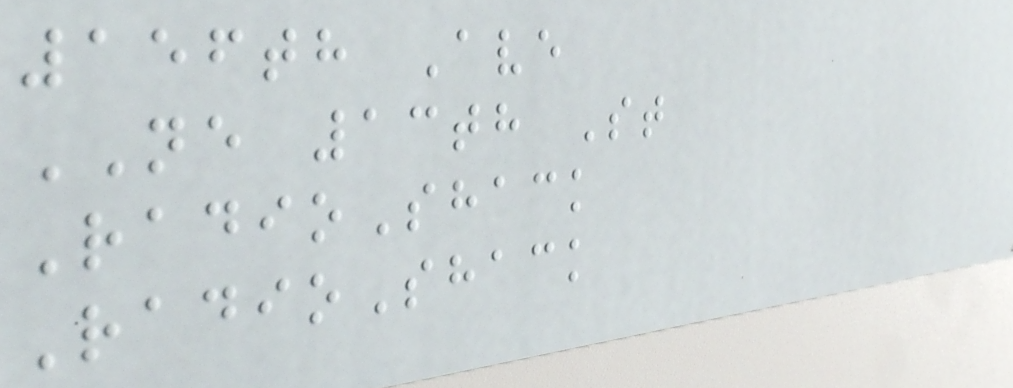156th Ave
NE 13th St
RadioShack
RadioShack
